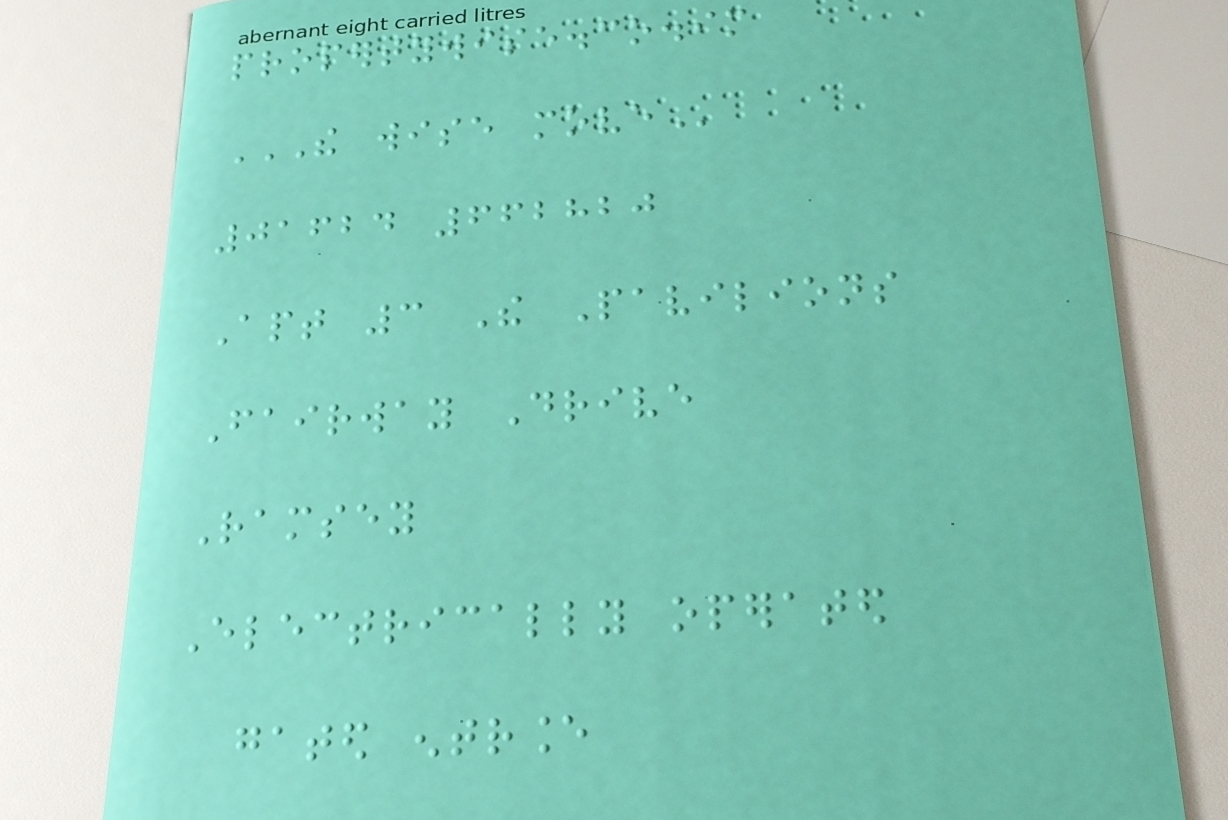propertywise.co.im
THE WISE MOVE
01624 662820
Apt 3 The Pavilions
Fairway Drive
Ramsey
Electrically operated
gated entrance
